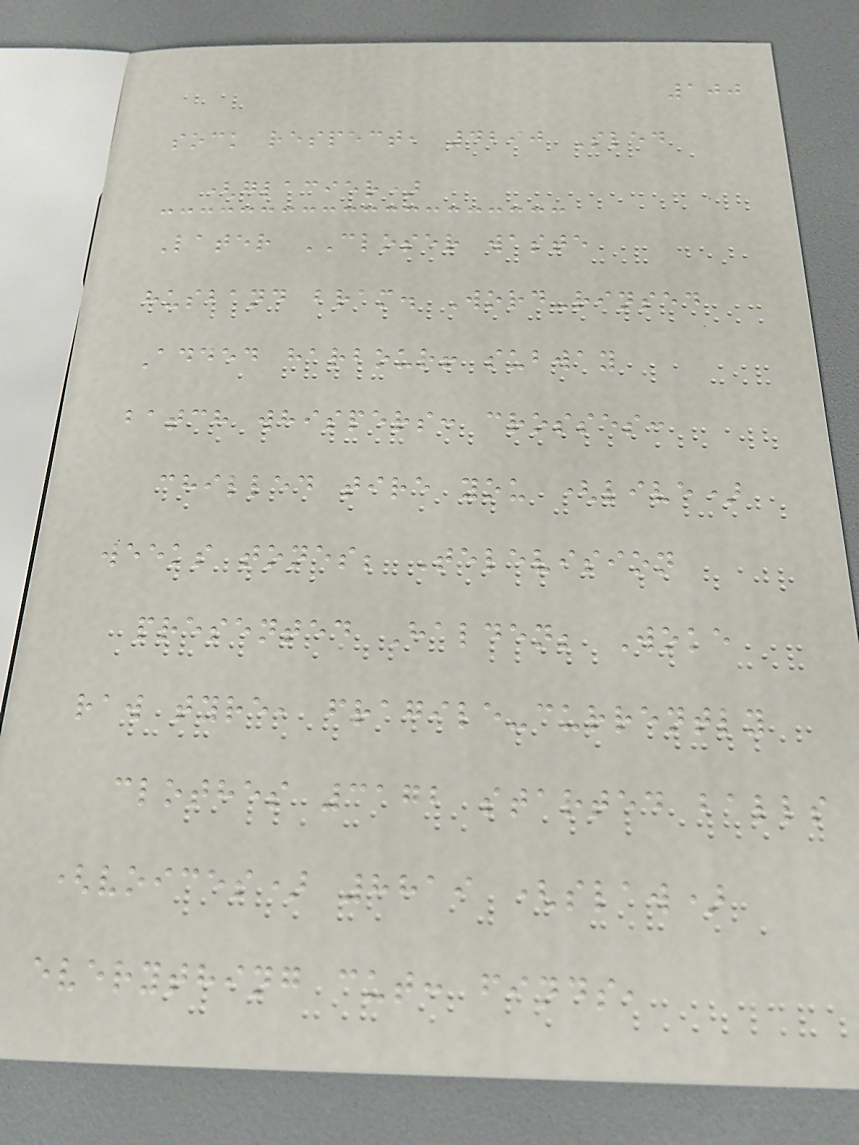100
sock respect, 4290 Sled
(glacier)
Later CLOSER waste
husband bram. Word-rinsed
Added harbour! subway
batch whispers: crosses:
chilled tire you (live)
weeks tones; Television
presented Halden; Woke
raw tyre, fragile-currently
clothes 3172 started balls
(voices) 8819 (slaw)
everything cut: finds,
